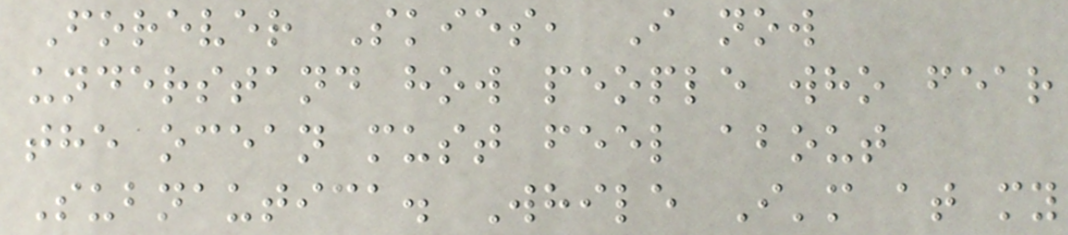Forever Skies, I now
understand how people who fear
the ocean must feel about
Subnautica. While I'm at my
